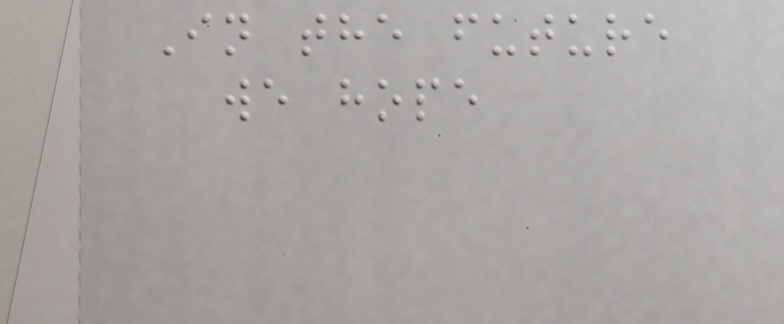In the future
we hope
